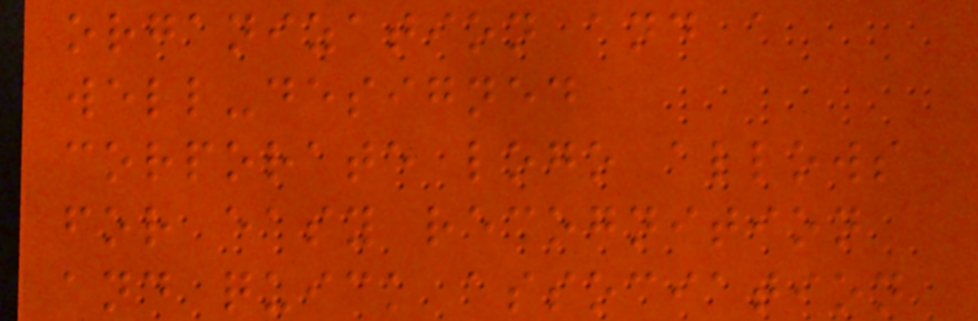organization and a
well-designed
corporate logo allows
for easy recognition
and quick association
